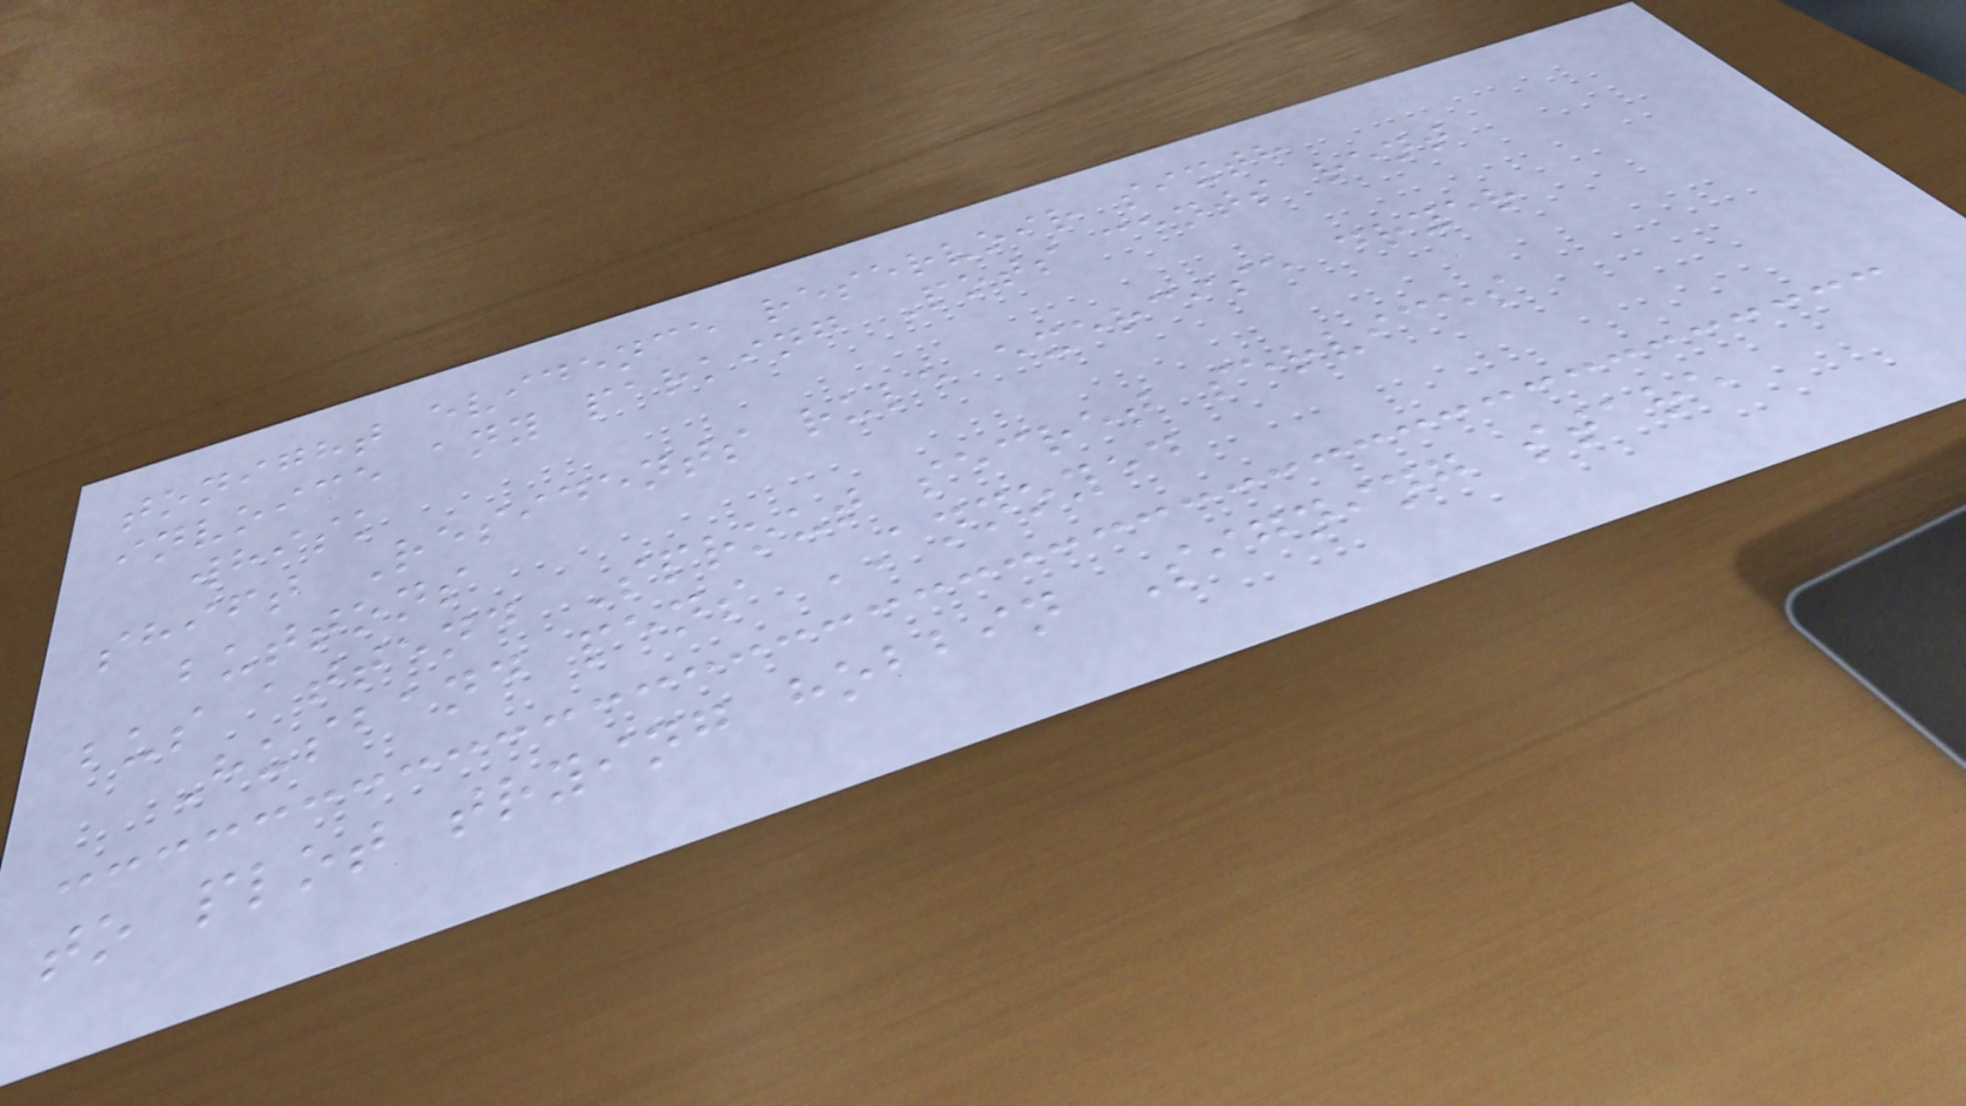tonight evidence reservoir sixth
invoice any parking Pots cents rent
whisk
shift Residents rule exercise dryer
buttons
bus attend Sprout secret services
Husband pens ANNOYED
to plot trying hobbin Signing stare
